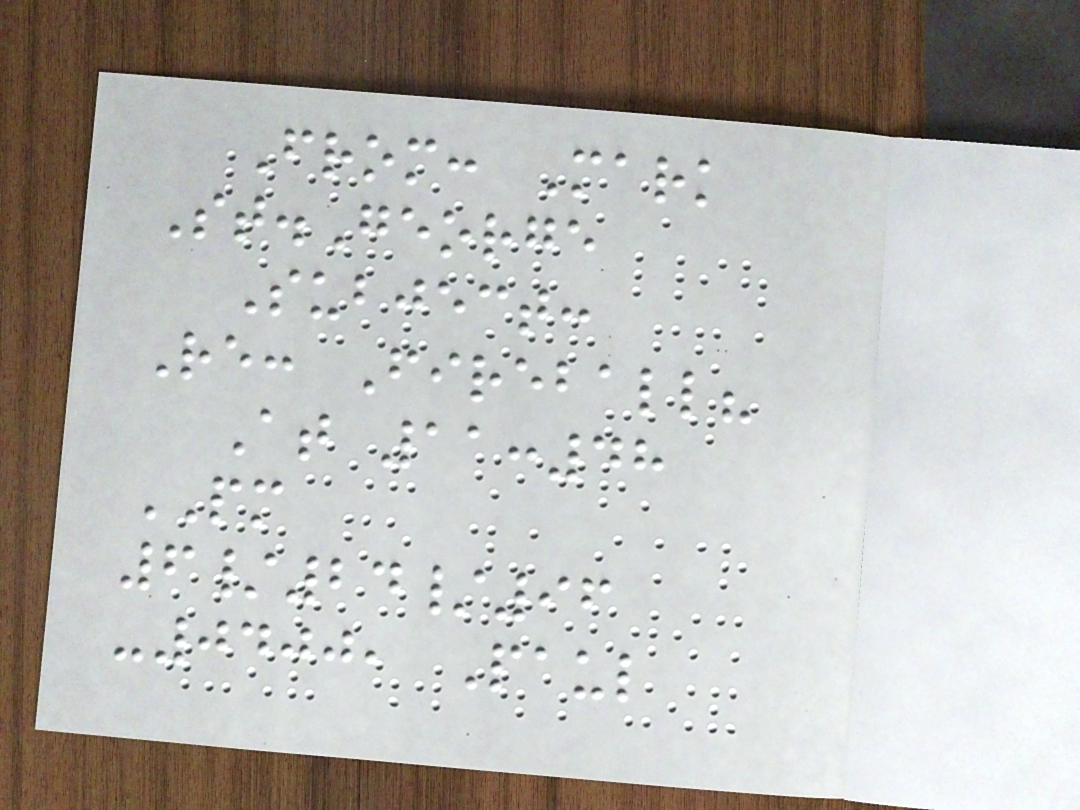From: Mark
St.George
Subject:
Re: Fireball?
At 11:48
PM
6/24/96
-0400, Paul
